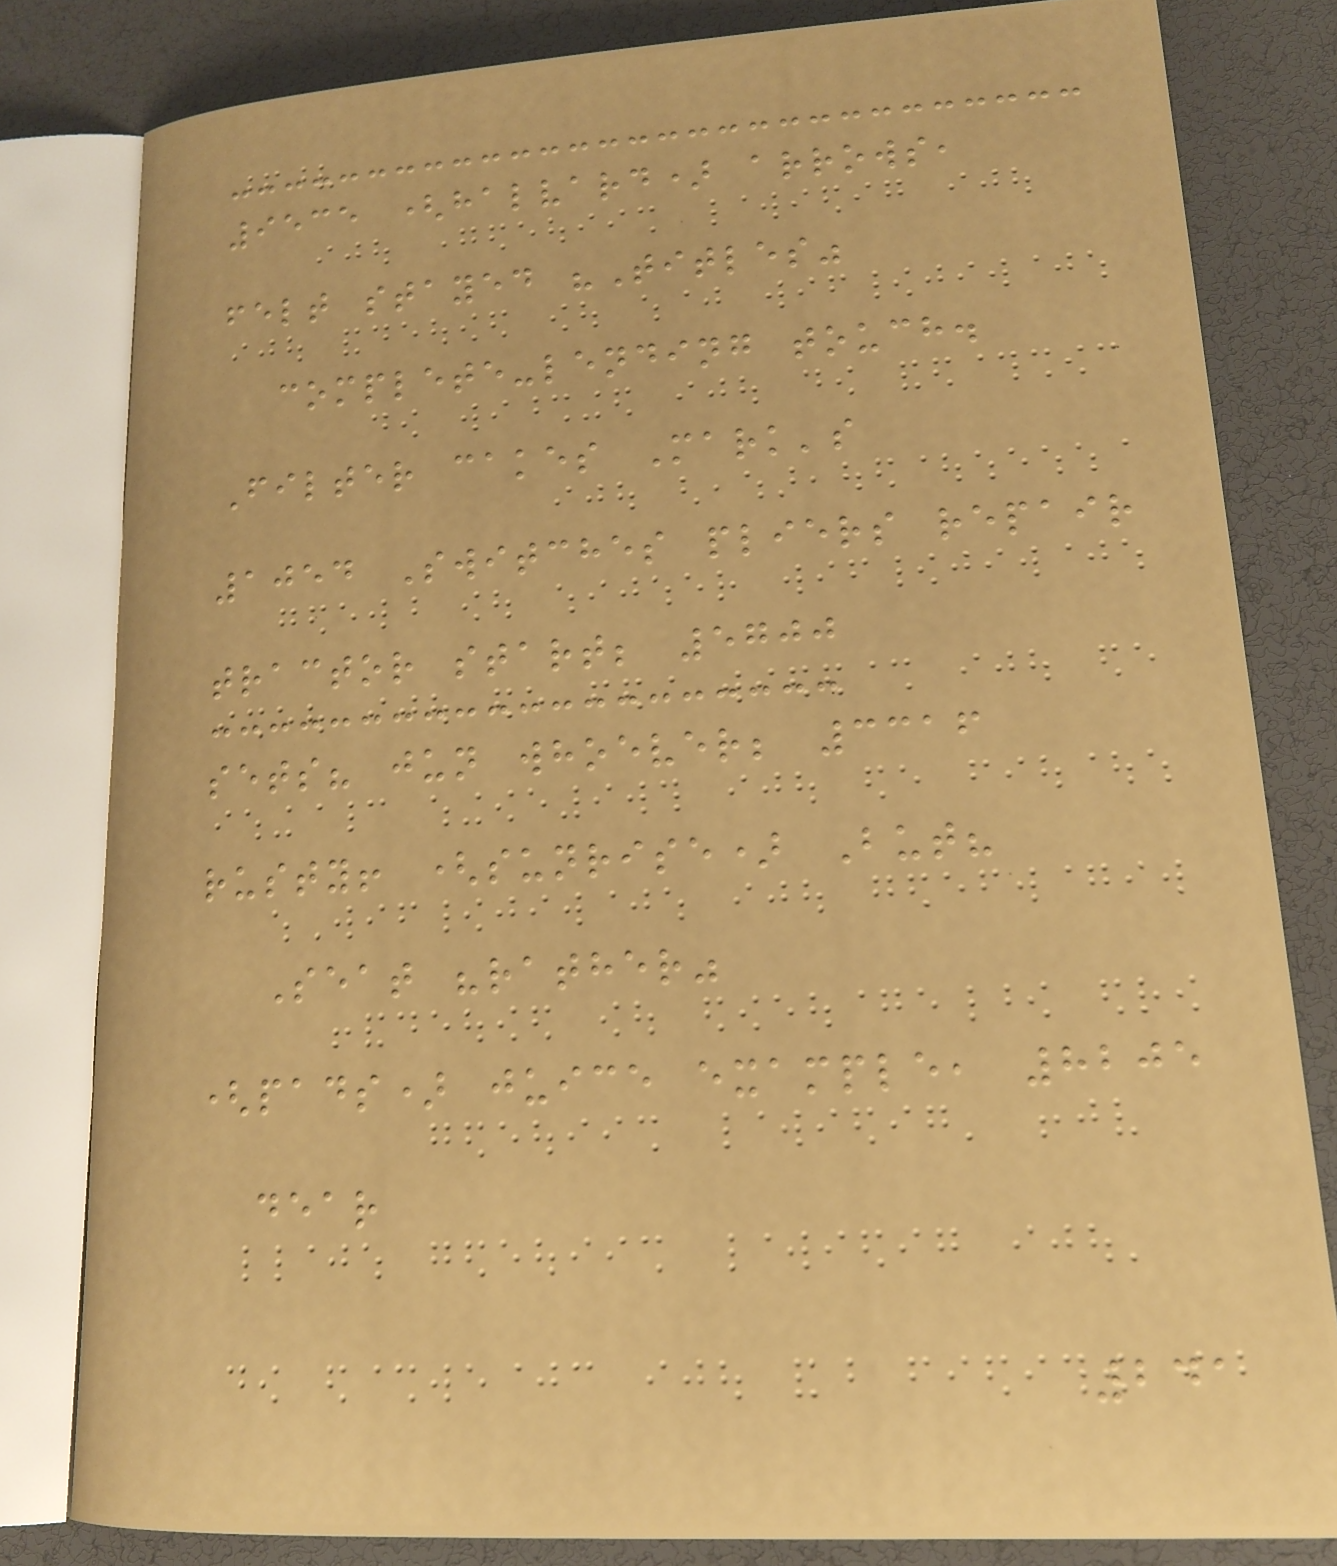9535 (halvard) arrows,
felt stayed "Titles"
complete-lending touch.
Filter cakes Mark's
1054 Switches pliers repair
tractor start; 5700
sets? jun whoever; 3316
rusty! (sunrise) But?
Seat "rather"
(pads) juice example, 8205
dear
241
